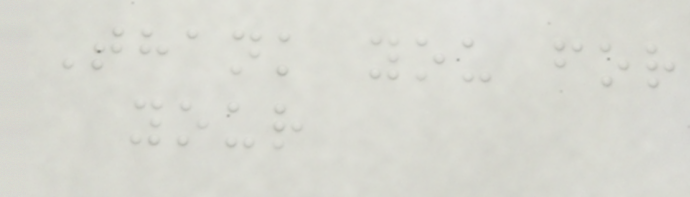Thank you for
your
